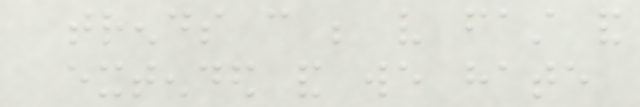trends can be very fast and
extended and we hate
